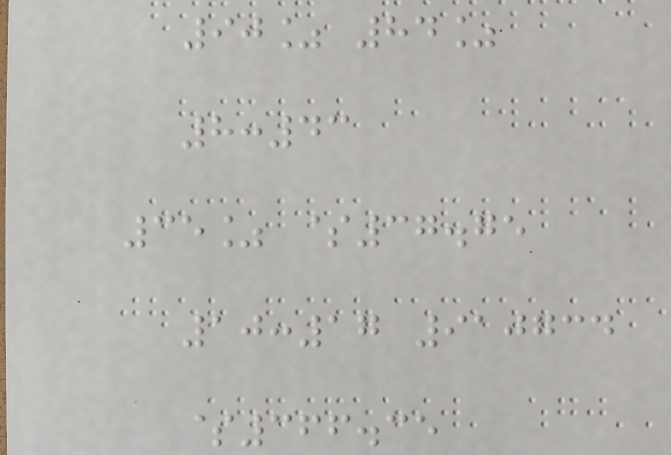90% 84%
8:43
35% $37.75
10:17 910734
$366.35
